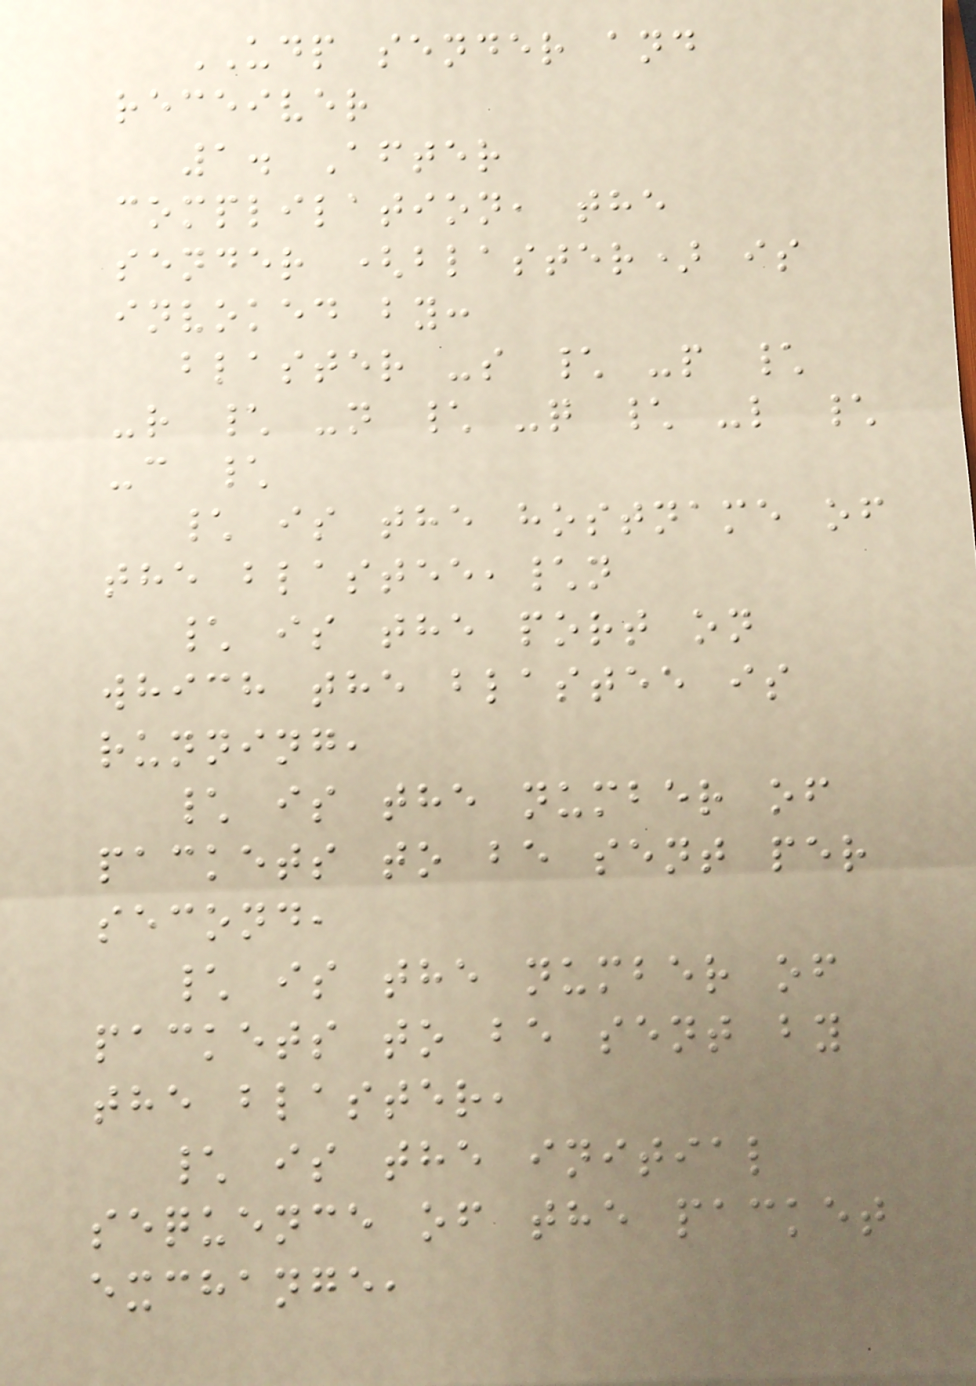UDP sender and
receiver
1. After
complilation, the
sender (blaster) is
invoked by:
blaster -s \ -p \
-r \ -n \ -q \ -l \
-c \
\ is the hostname of
the blastee,\n
\ is the port on
which the blastee is
running,
\ is the number of
packets to be sent per
second,
\ is the number of
packets to be sent by
the blaster,
\ is the initial
sequence of the packet
exchange,
